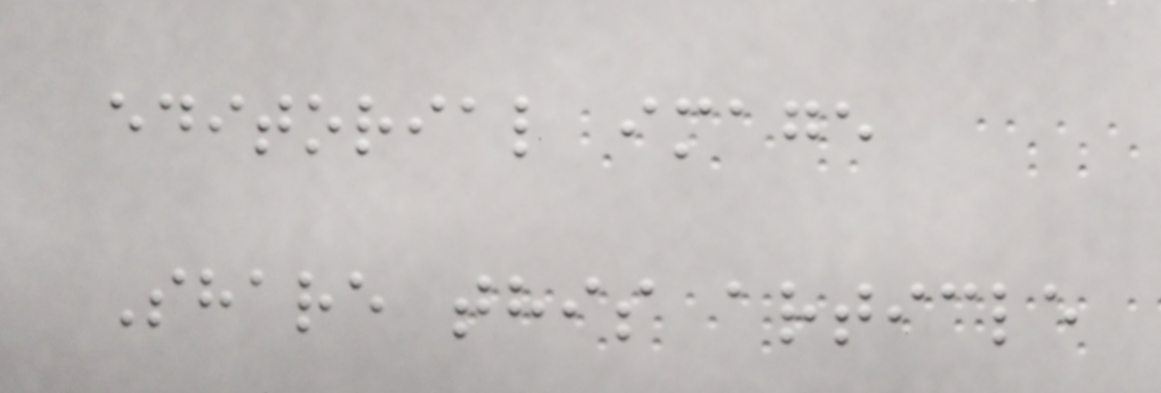editorial image
Share this article
